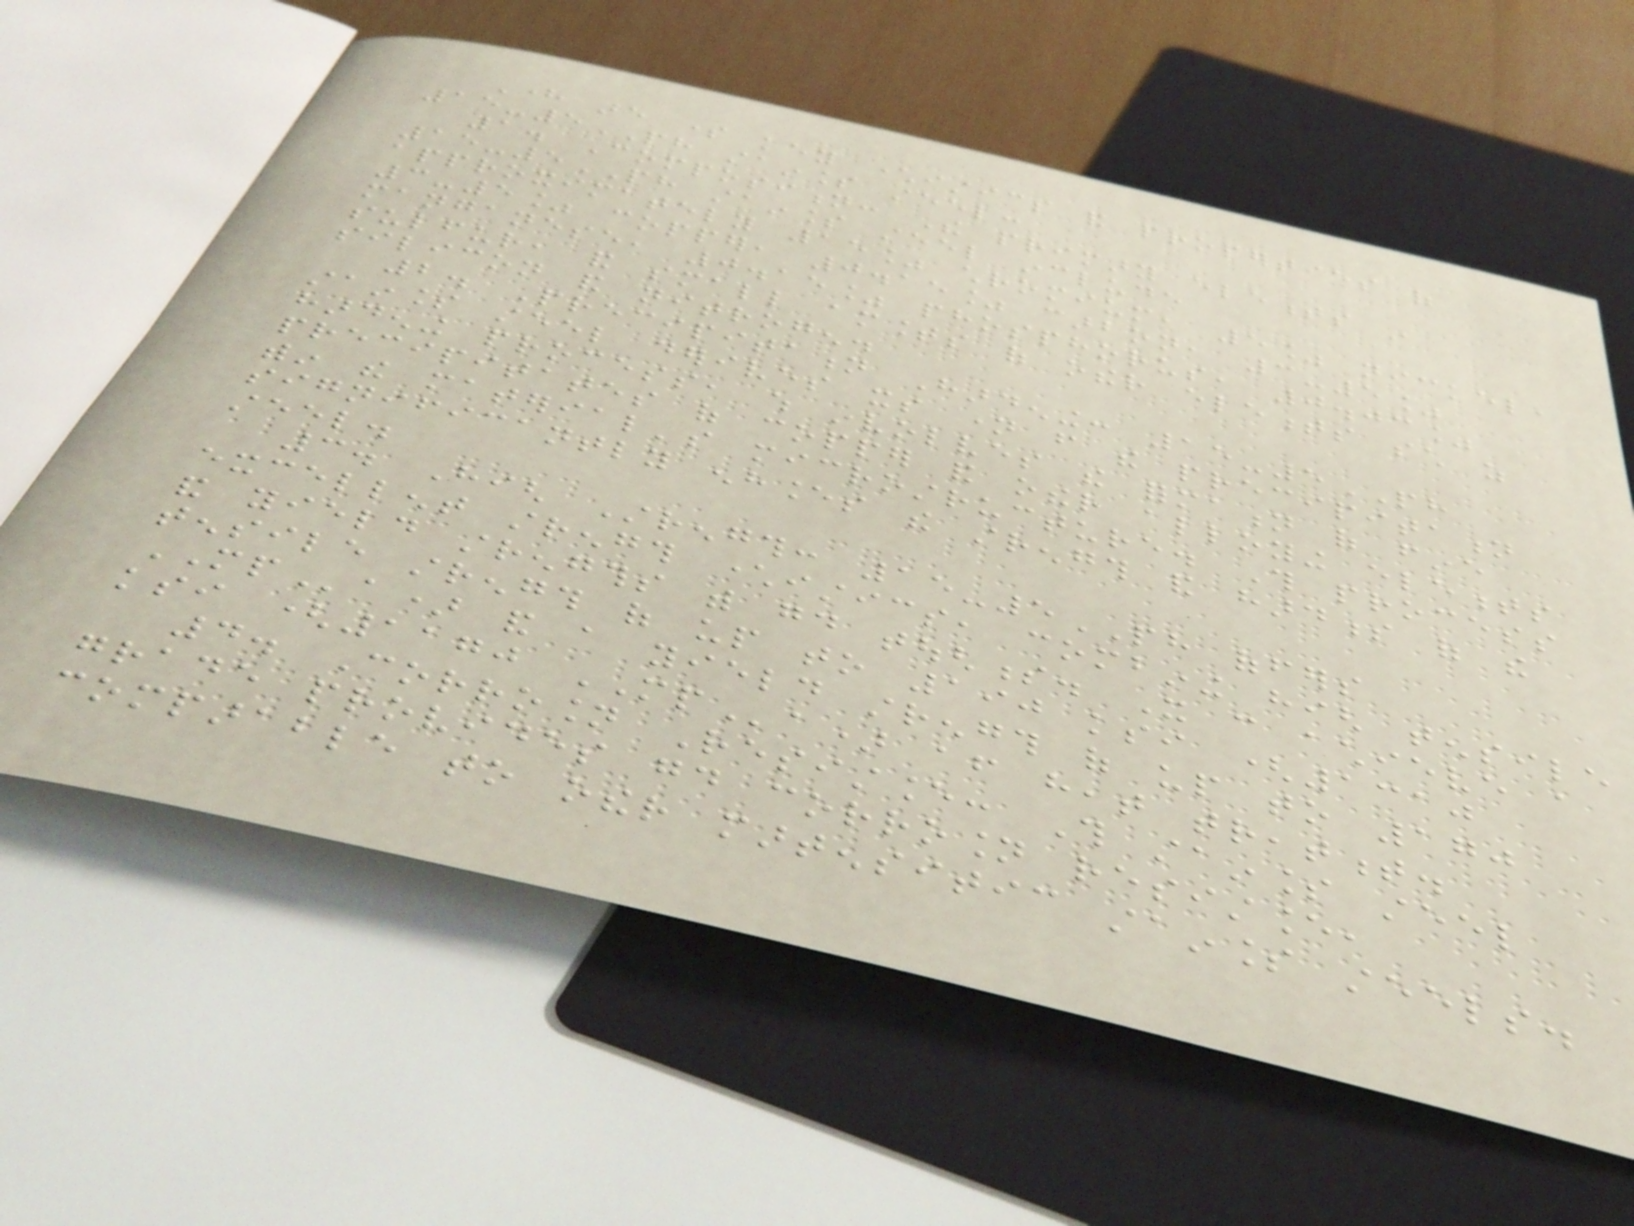Here are some key characteristics and properties of
15-5PH stainless steel:
1. Composition: The primary elements in
15-5PH stainless steel include
approximately 15% chromium, 5% nickel,
3-5% copper, 0.15% carbon, 3-5%
manganese, 0.15% phosphorus, 0.03%
sulfur, and small amounts of other elements such as
silicon and nitrogen.
2. Precipitation Hardening: 15-5PH
stainless steel derives its name from the precipitation
hardening process, which involves the formation of fine
precipitates of copper and other alloying elements
within the material's microstructure. This process
significantly enhances the strength and hardness of the
steel.
3. High Strength: 15-5PH offers
excellent strength characteristics, combining high tensile
and yield strengths with good toughness. It can achieve a
tensile strength of up to 190 ksi (1310
MPa) and a yield strength of up to 170
ksi (1170 MPa) after heat treatment.
4. Corrosion Resistance: This stainless steel
grade provides good corrosion resistance,
comparable to other martensitic stainless steels.
